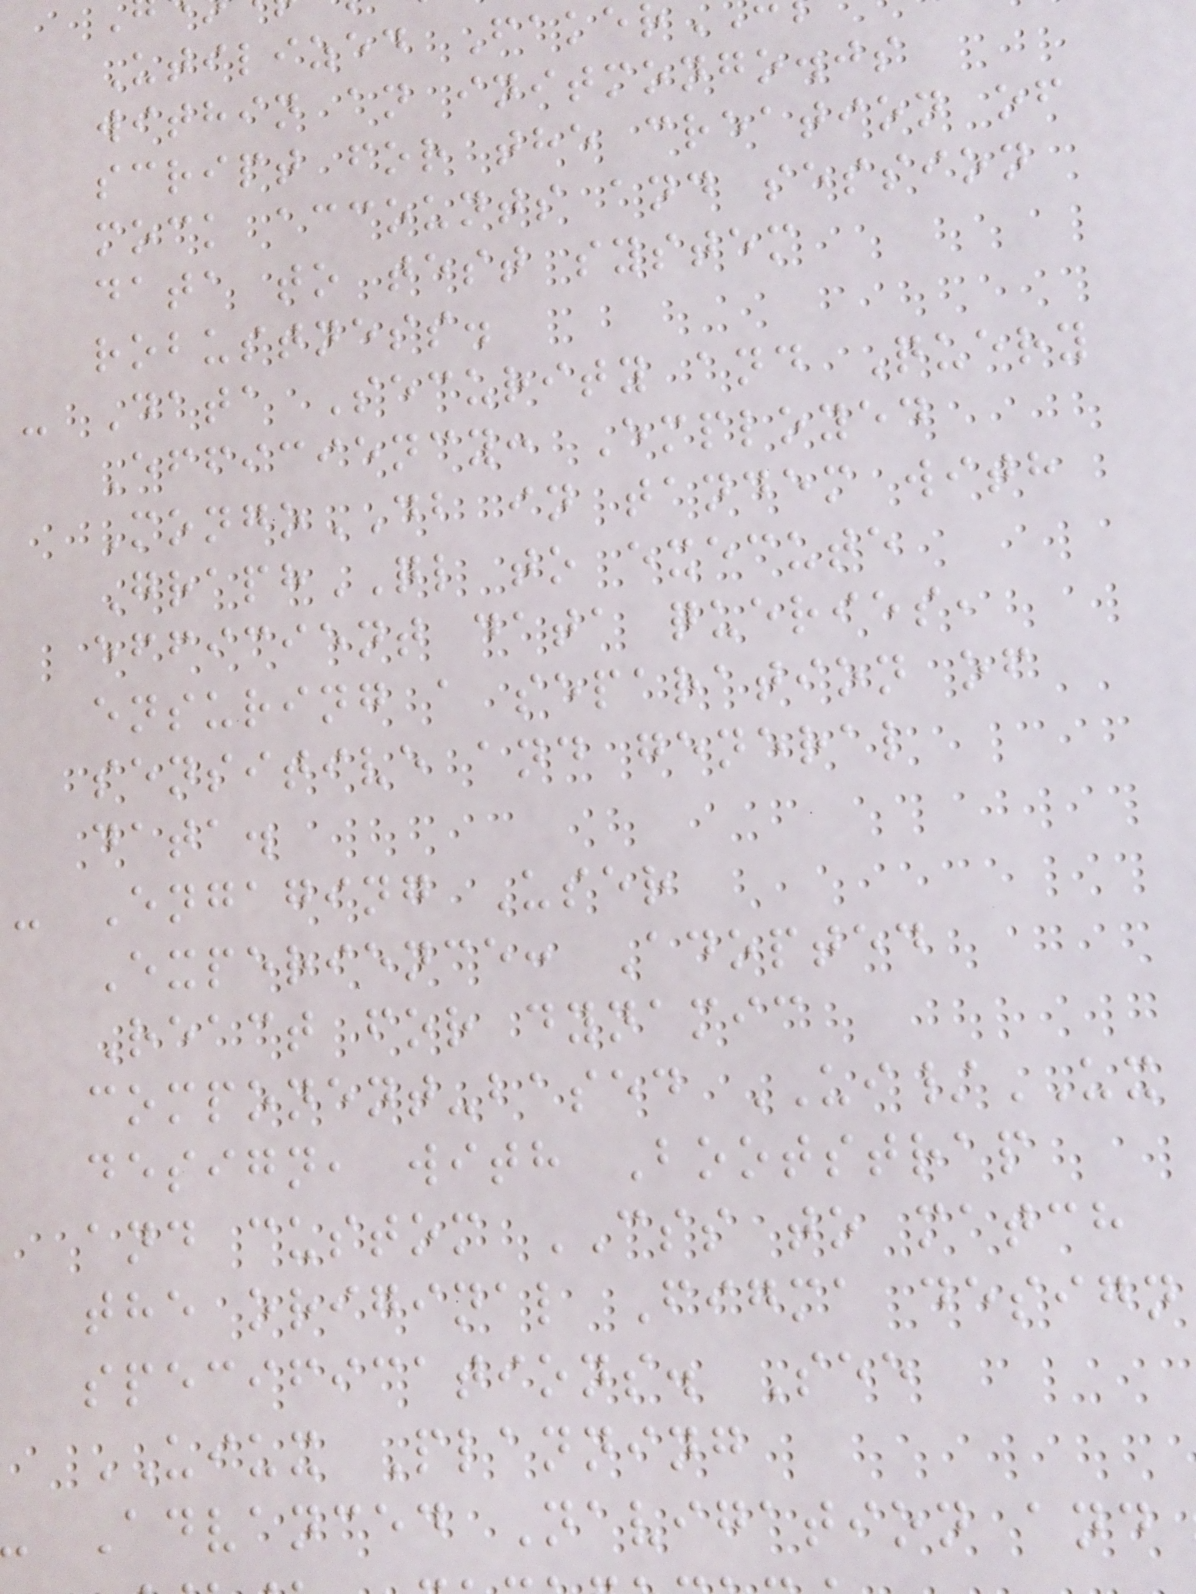Utilized Fake
within an initmongo.js
script for the creation of
mock accounts and session
data to test system
robustness.
- Data Security and Query
Efficiency: Employed
MongoDB in tandem with
GraphQL to execute
efficient data queries,
ensuring a separation of
sensitive and general
data.
- Engaging User
Experience: Adopted
React for dynamic
component-based UI/UX
design, with Bootstrap
and custom CSS to match
the original Figma design
specifications. See
UIUX Planning
Advanced Navigation and
